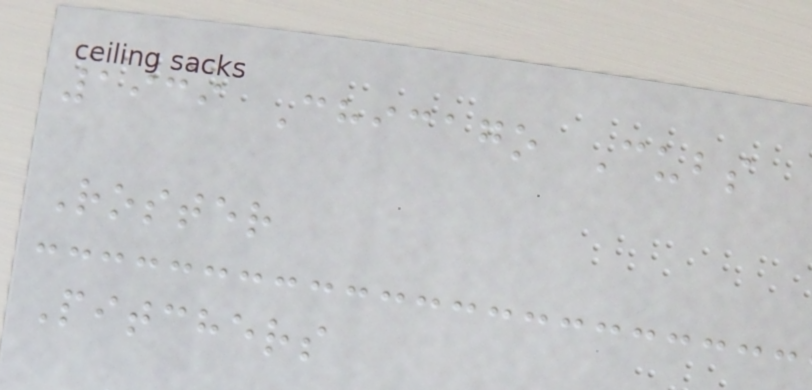1939 Chicago Cubs
Roster
Pitchers
